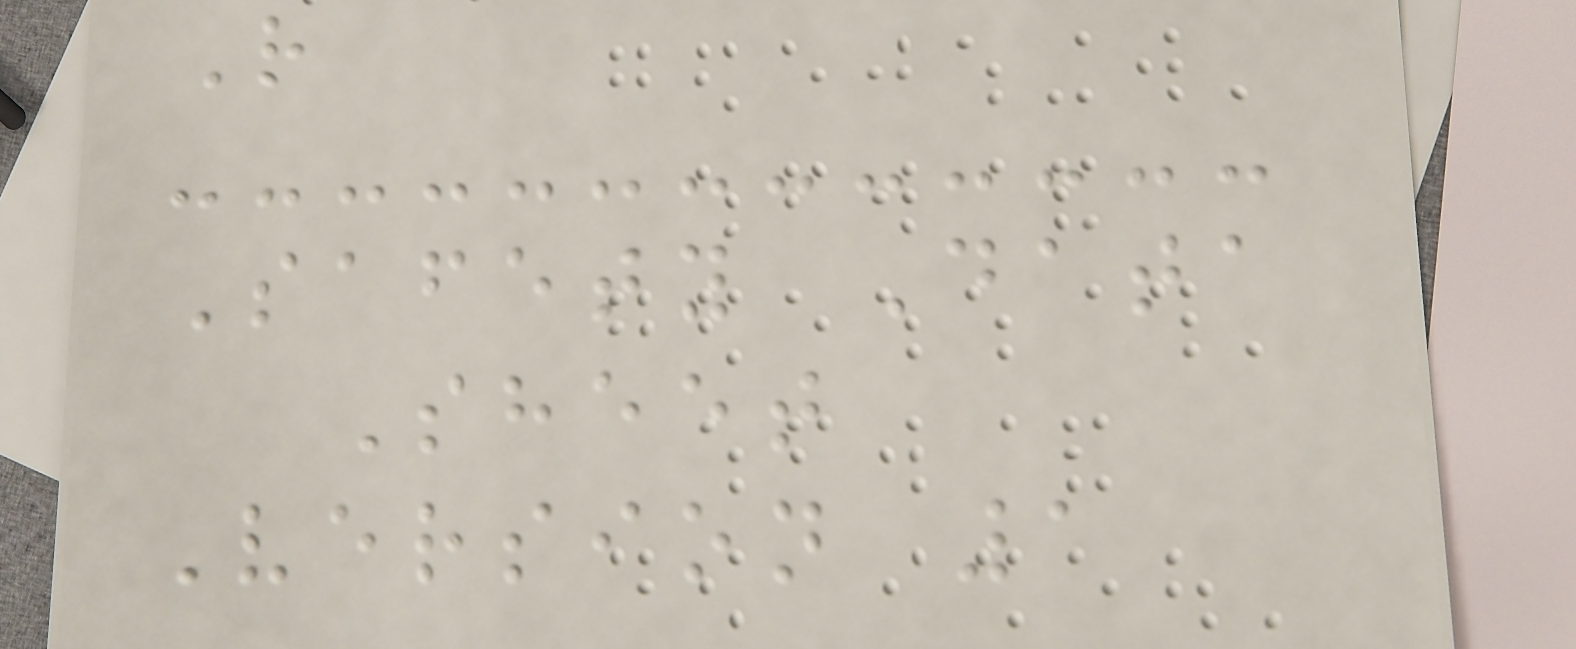R
Safety Data
Sheet
Version 1
